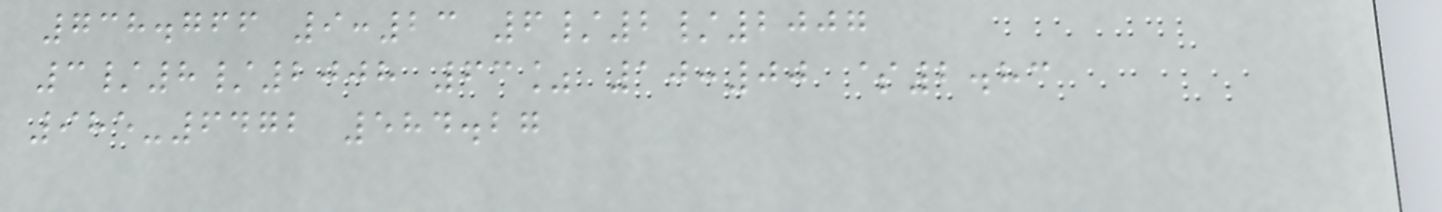738.766 9:23 6/2/2007
3/8/2008 63% 10:00 $2.83
985-6472 584.27
